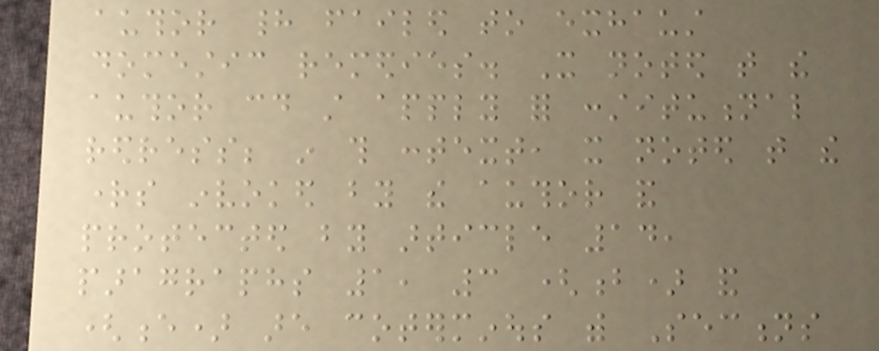author had failed to exhaust
domestic remedies. It noted that the
author could still apply for constitutional
redress; in this context, it noted that the
rights invoked by the author and
protected by article 14,
paragraphs 1, 3 (b) and
(e) are coterminous with Sections
